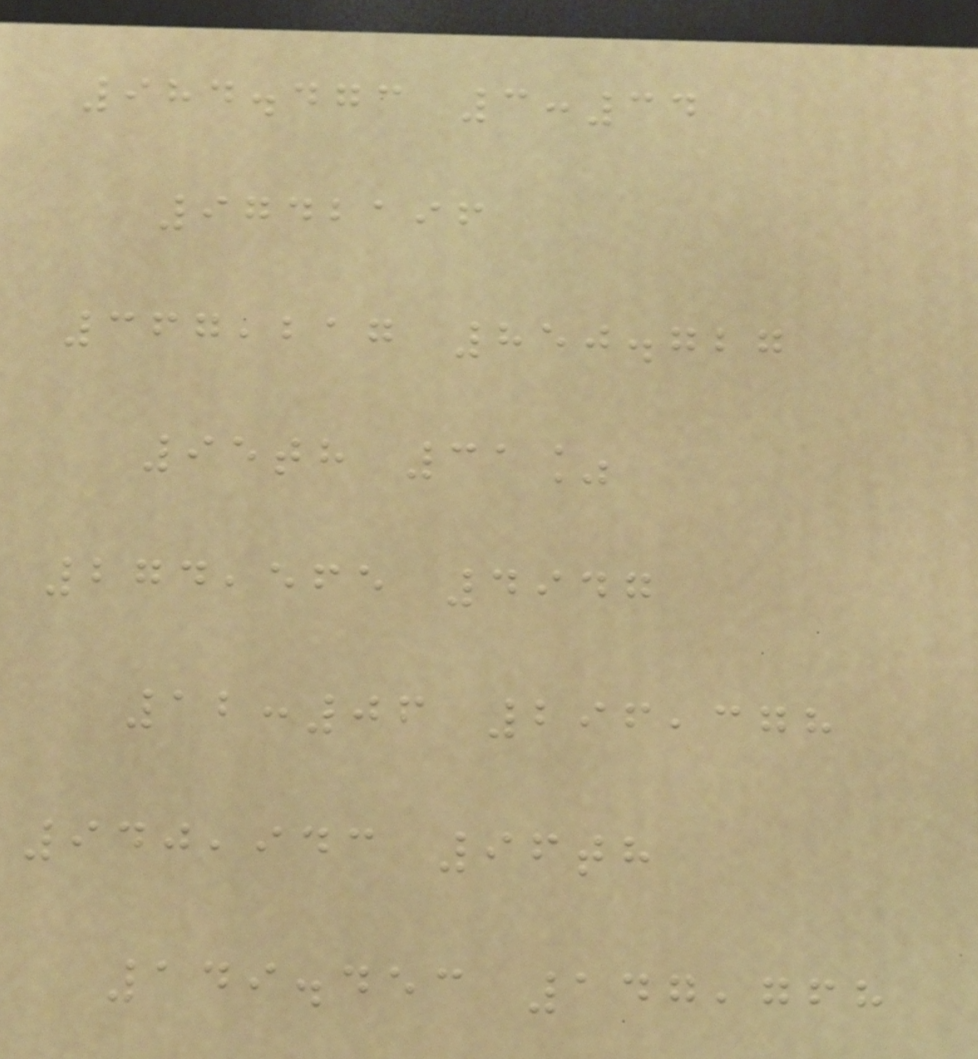984.473 3:34
9742196
367,217 850.727
95th 31%
274,565 4947
12:06 296,378
940,943 96th
149.453 147,768
